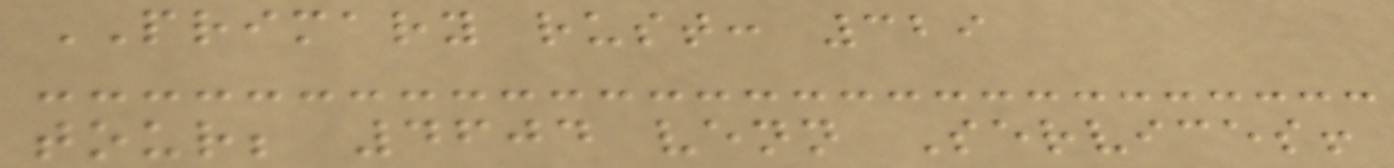PRIMARY rust: 329
tour; 4604 venn Services!
